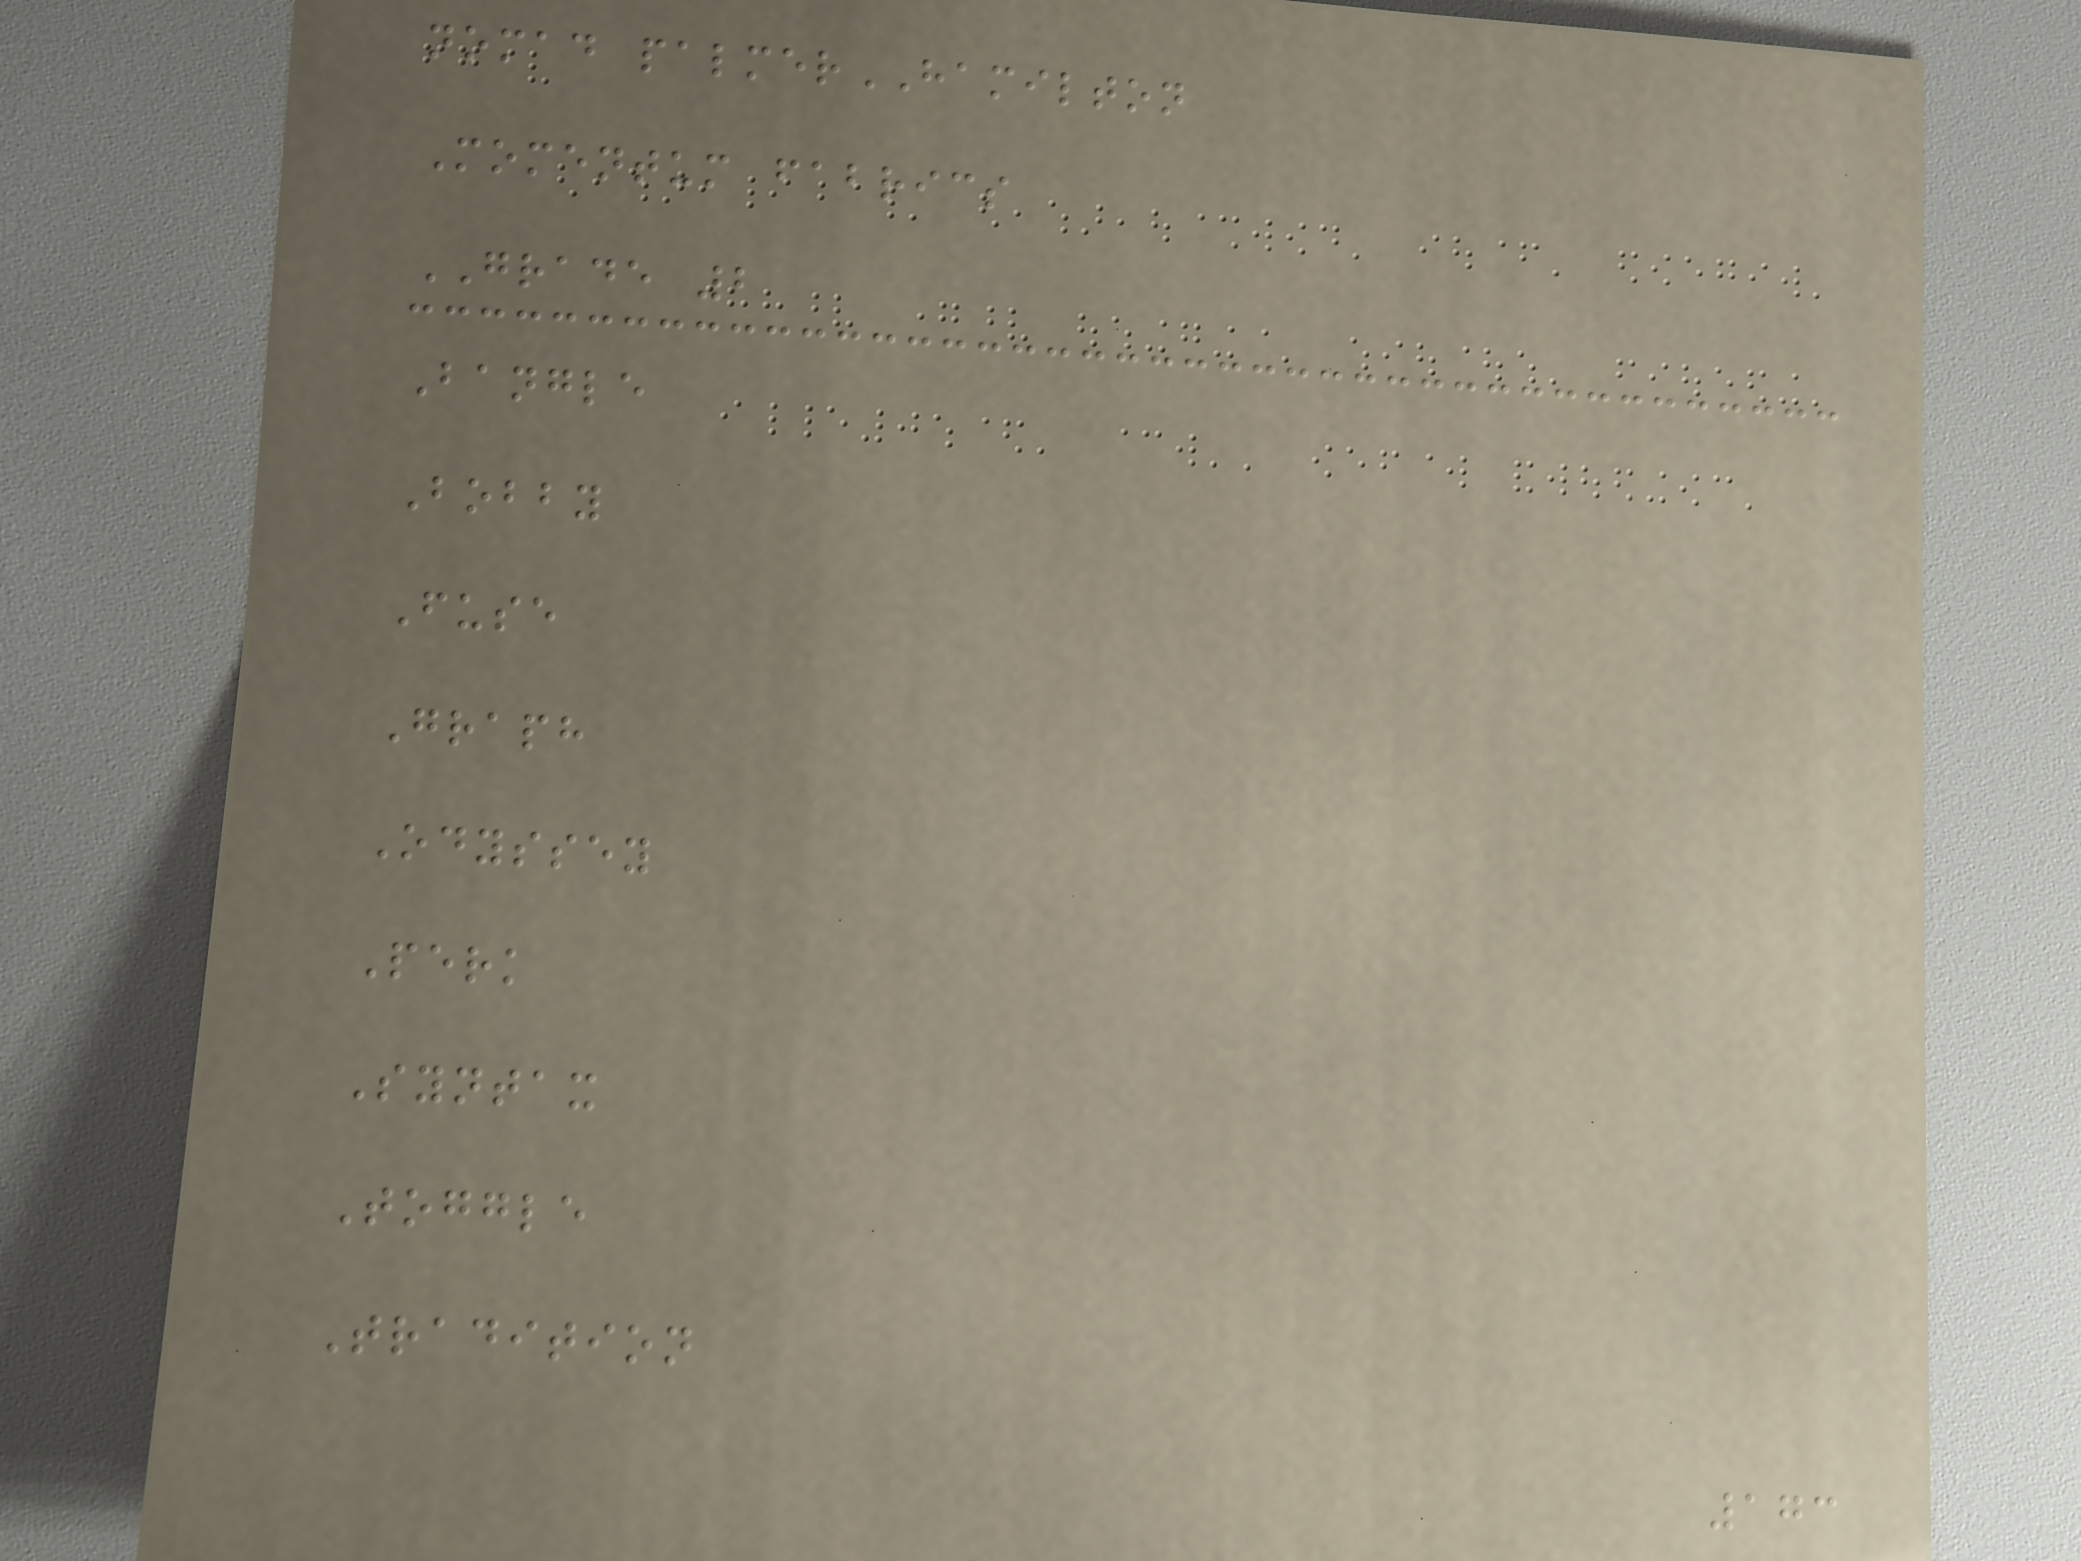nomad palmerHAMILTON
Momentum fabrics
GRADE 2
Bangle
Bobby
Fuse
Graph
Odyssey
Perk
Syntax
Toggle
Tradition
173
